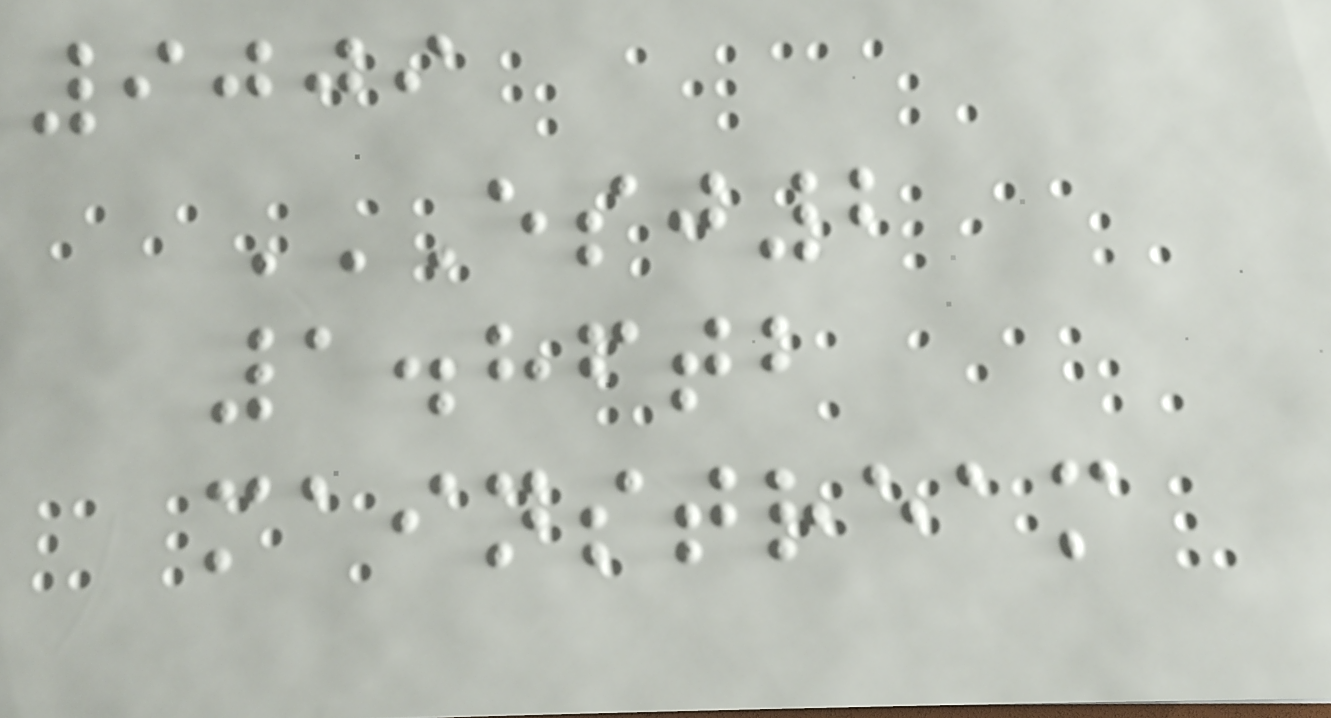9009
ESJ2
1.86TB
MAINSTREAM
